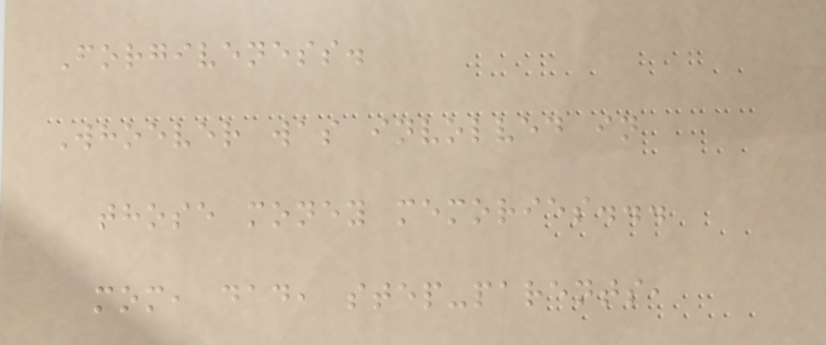Forgiveness.
Whoever was involved in
those money memories...
mom, dad, step-parents,
